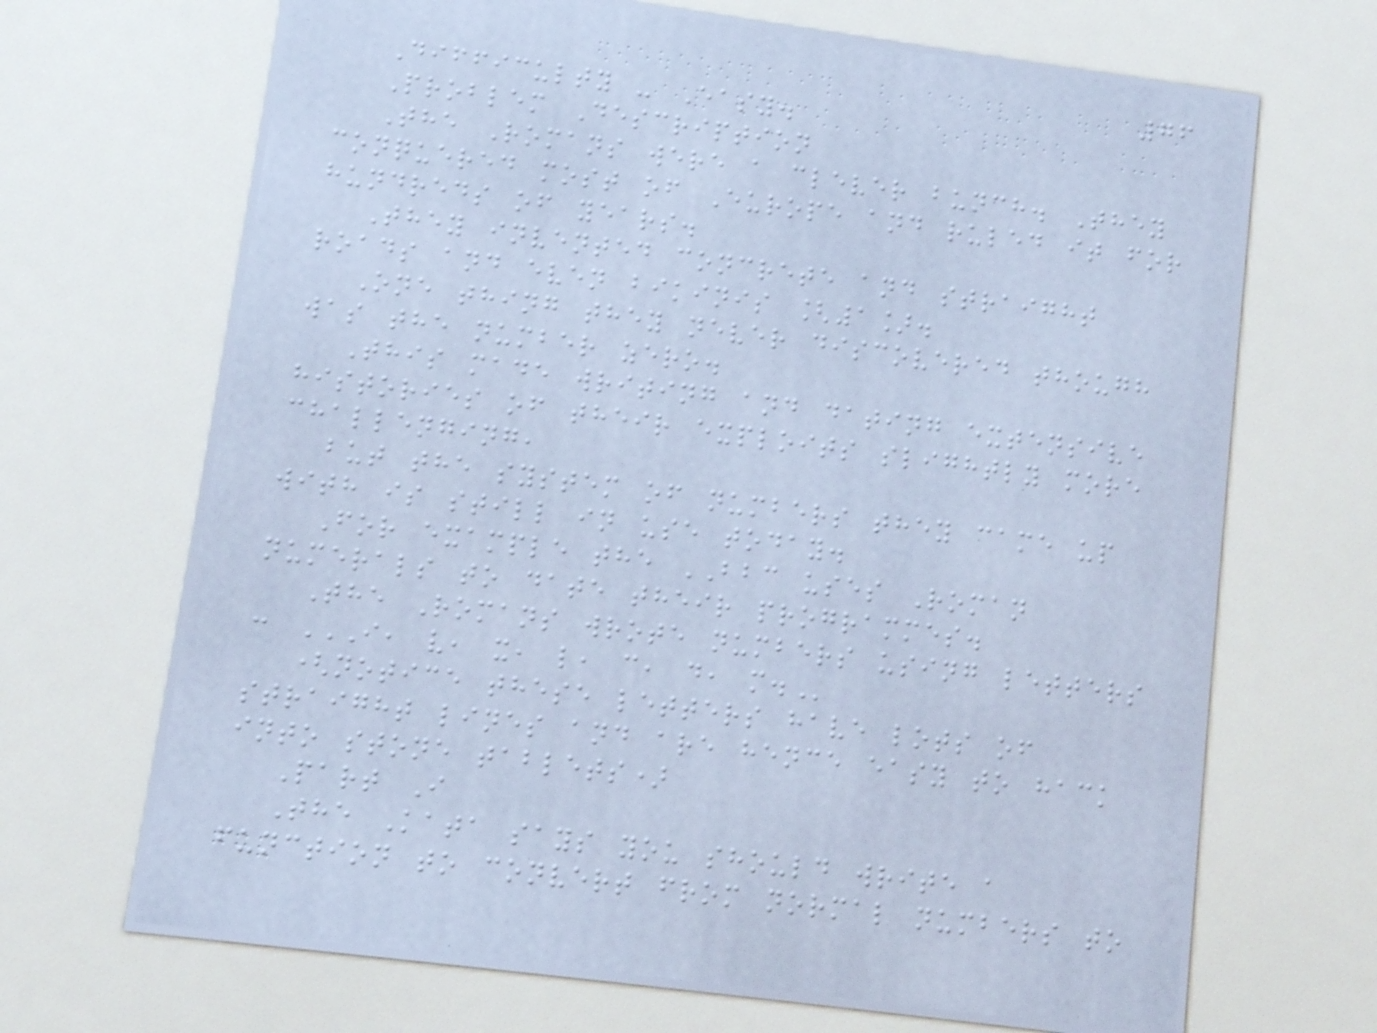76
Difficulty - Easy.
Problem Description
The Romans were a clever bunch. They
conquered most of Europe and ruled it for
hundreds of years.
They invented concrete and straight
roads and even bikinis [1].
One thing they never discovered though
was the number zero.
This made writing and dating extensive
histories of their exploits slightly more
challenging,
but the system of numbers they came up
with is still in use today.
For example the BBC uses Roman
numerals to date their programmes.
The Romans wrote numbers using letters
: I, V, X, L, C, D, M.
(notice these letters have lots of
straight lines and are hence easy to hack
into stone tablets)
Part I
The Kata says you should write a
function to convert from normal numbers to
